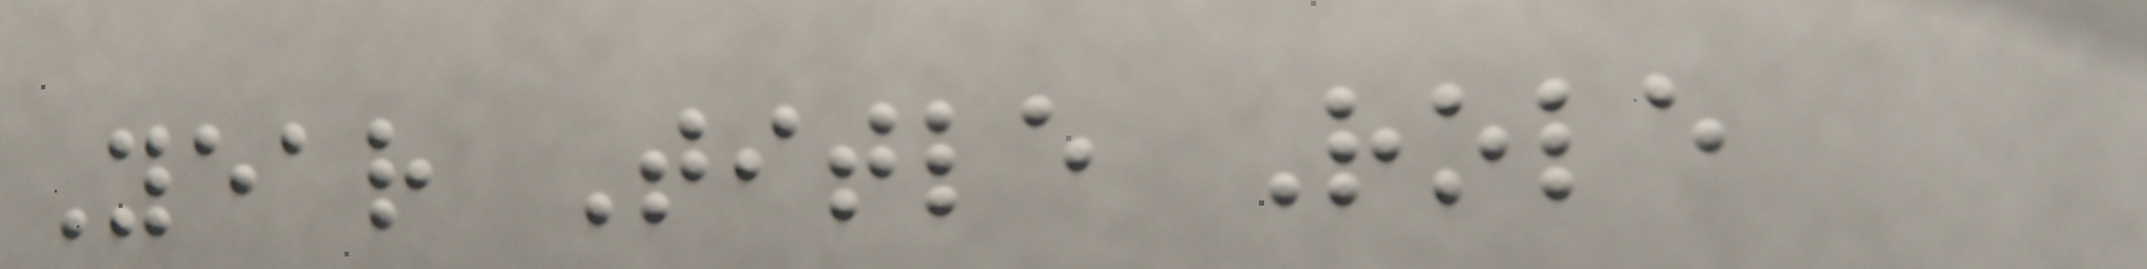Year Title Role
